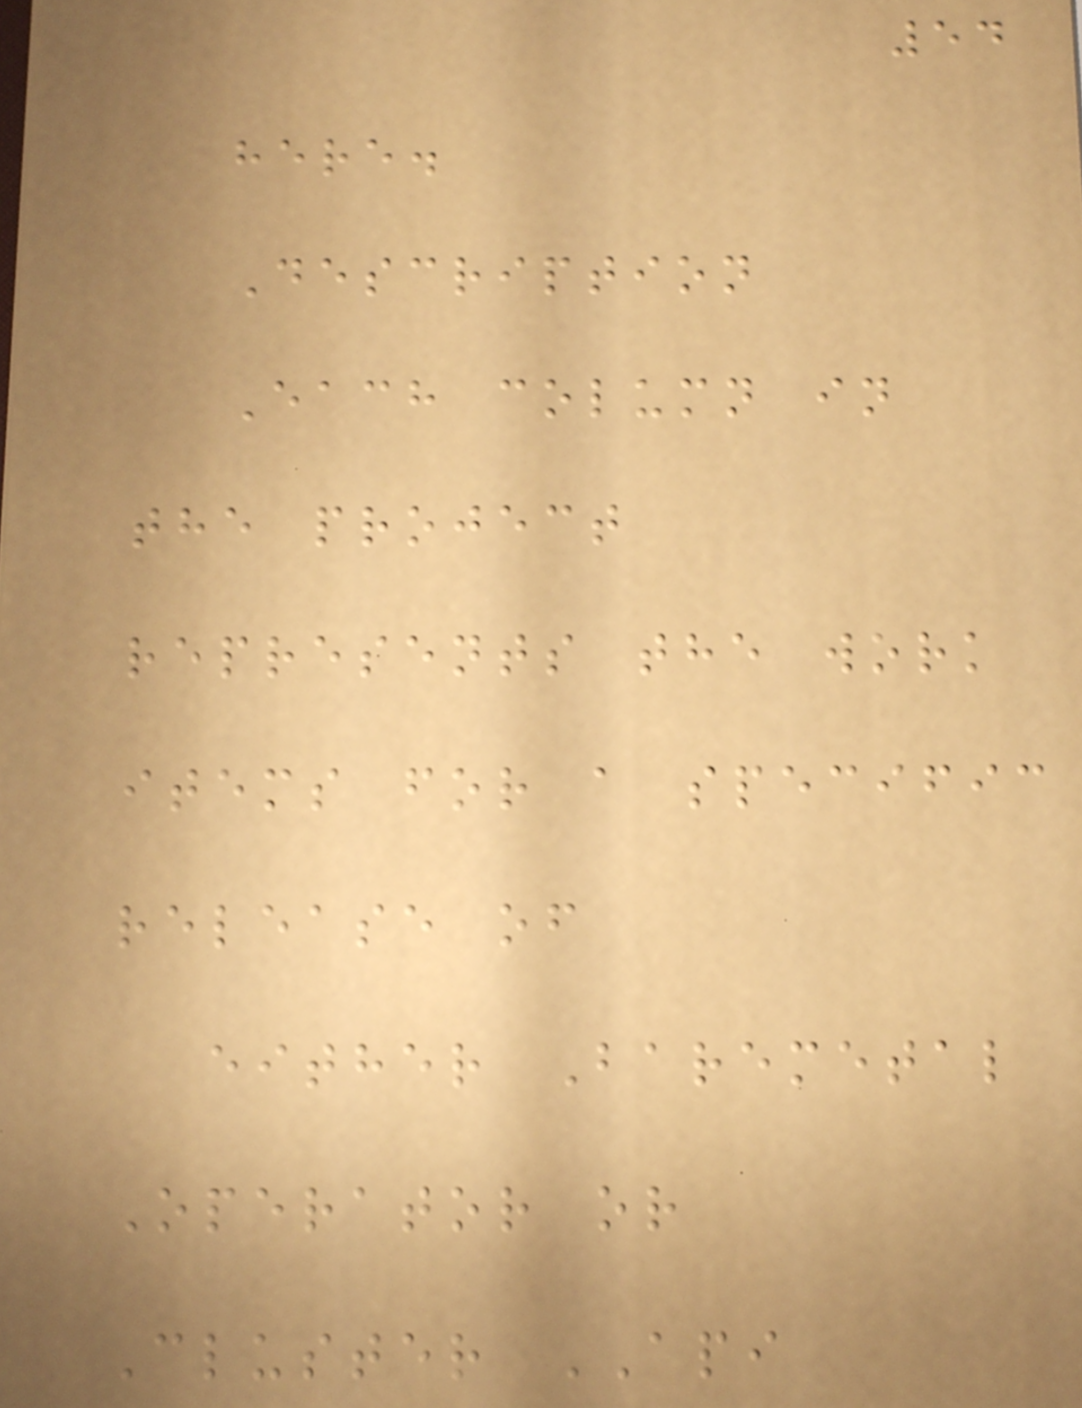54
here.
Description
Each column in
the project
represents the work
items for a specific
release of
either Baremetal
Operator or
Cluster API
